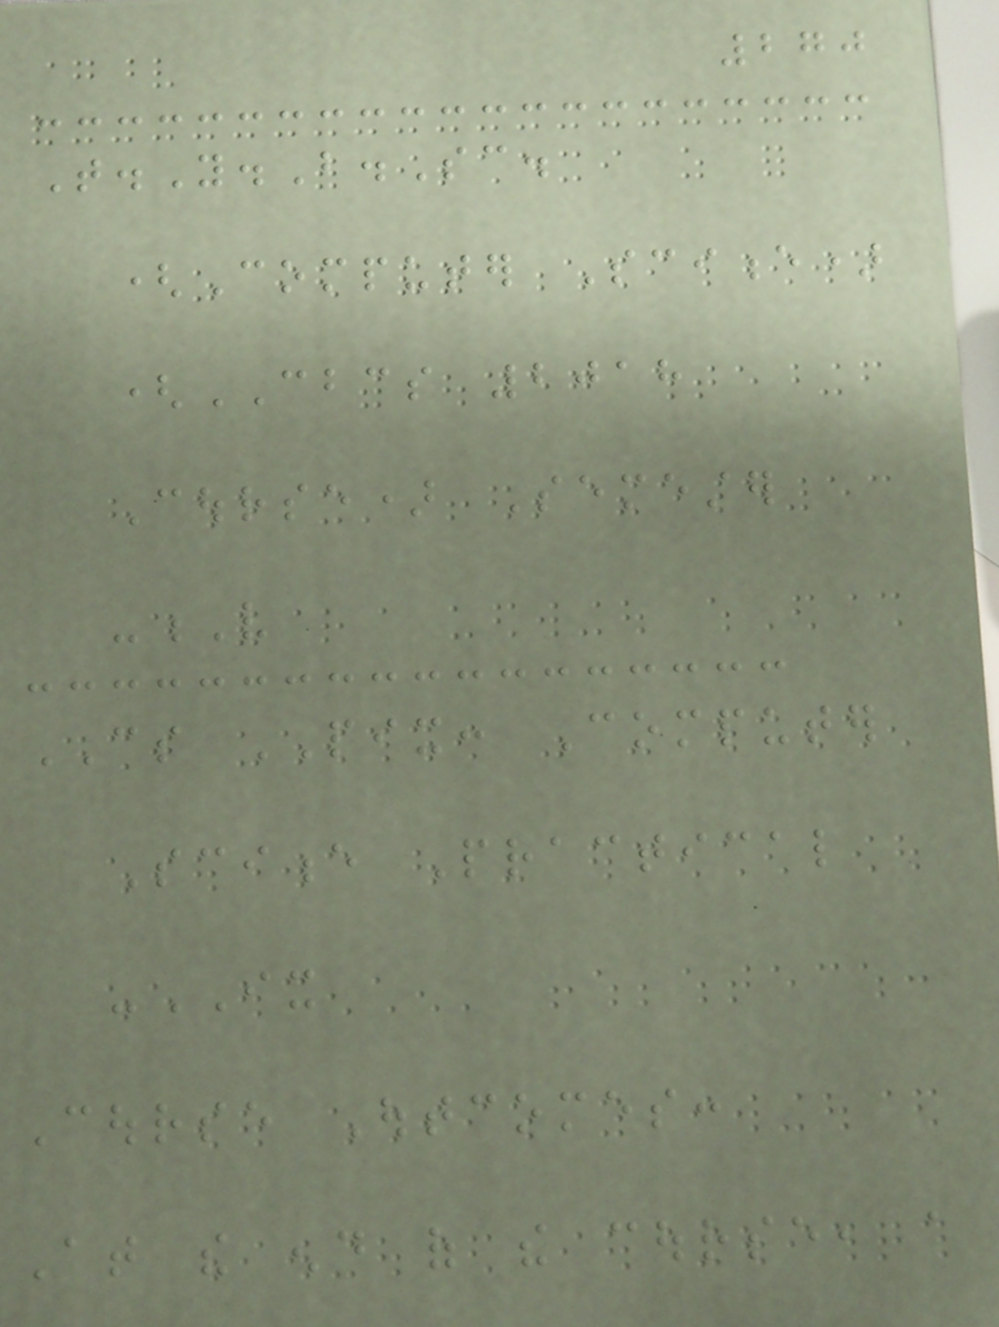270
T.Y.B.Sc.
(Computer Science)
(CBCS 2018
Course) Semester
-V
CS PIX: Computer
Science Practical
-IX
Course Outcomes:
At the end of the course, a
